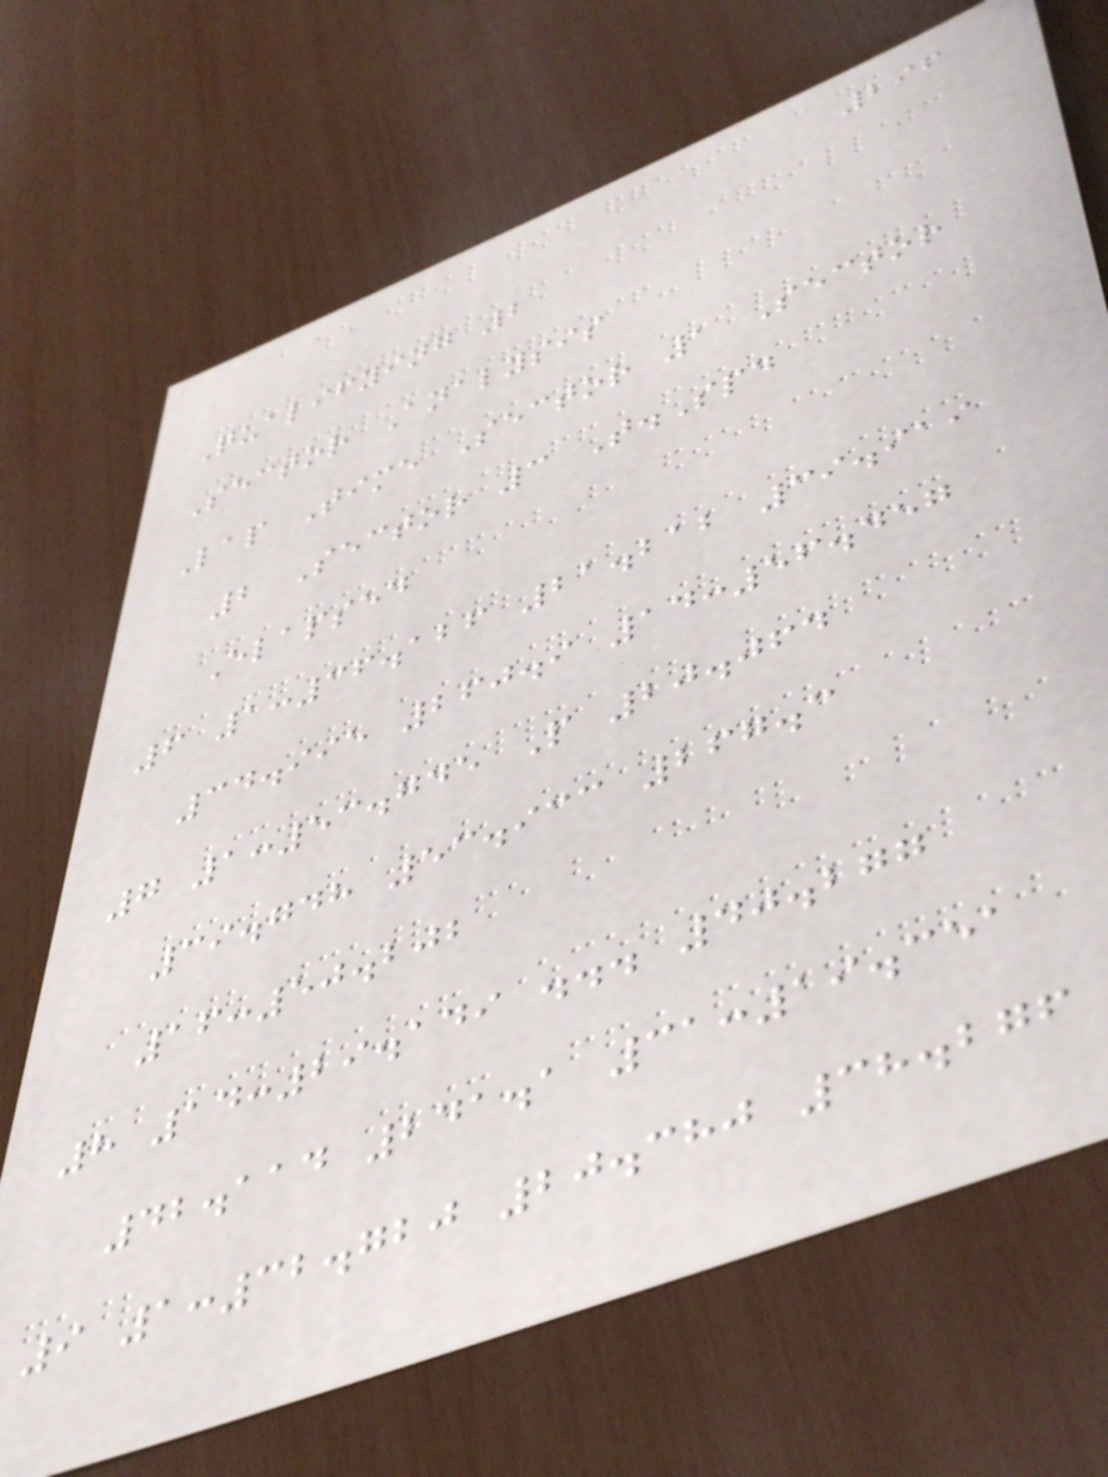296
Qualifying 2
Sector Analysis
Lap Time Sector 1 Sector
2 Sector 3 T.Spd
Elapsed
6 1:36.126 21.212 39.919
34.995 260.9 14:56.457
7 1:53.745 P 20.064
39.748 53.933 267.3
16:50.202
8 14:29.149 ... 40.277
42.114 241.1 31:19.351
9 1:32.720 20.380 38.276
